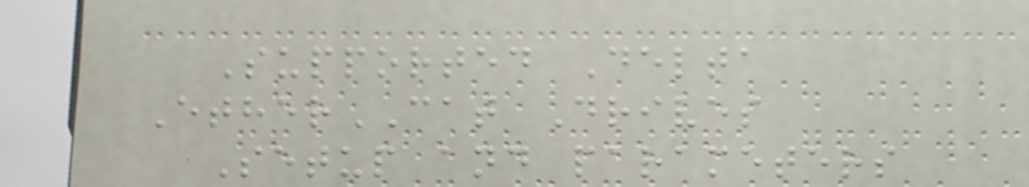Supported Delta
EtherCAT Drives
Setup and parameters
